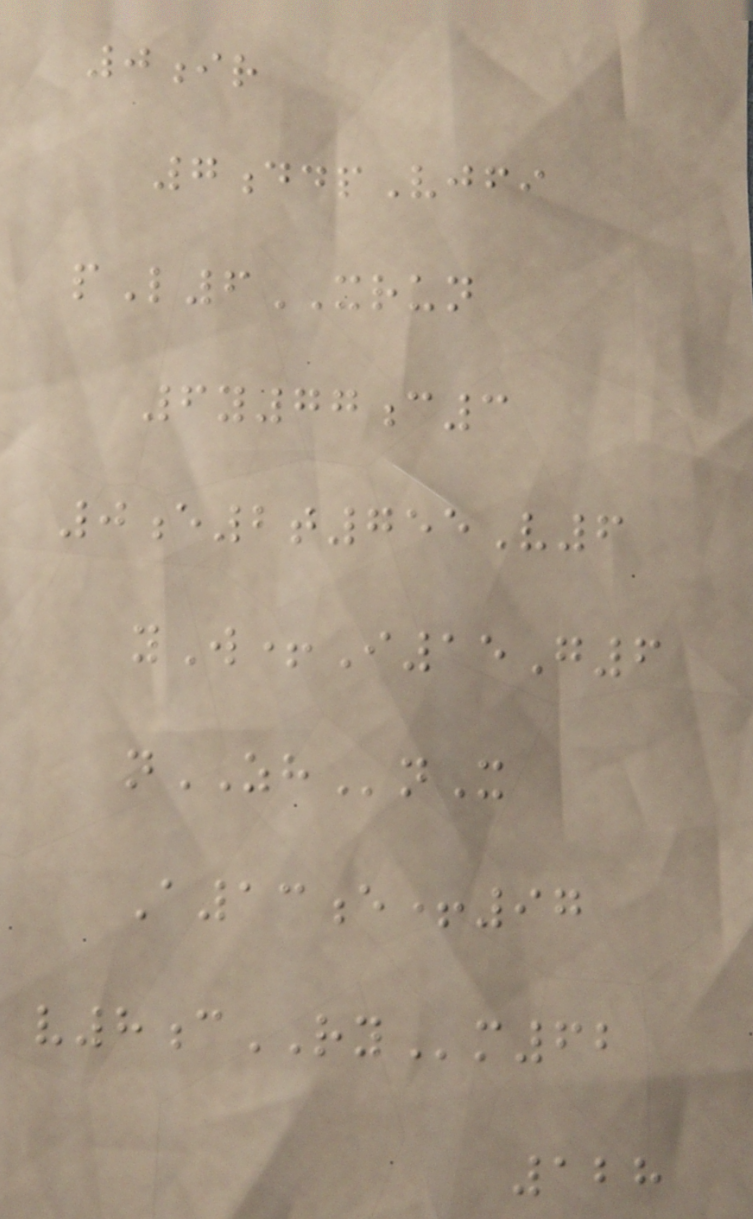0ir
7ddpVjfi
pL6XRUN
6y77c3
0e2t755V6
yW+I15G6
nZHnX
A13e+97
v8cRYm62
128
